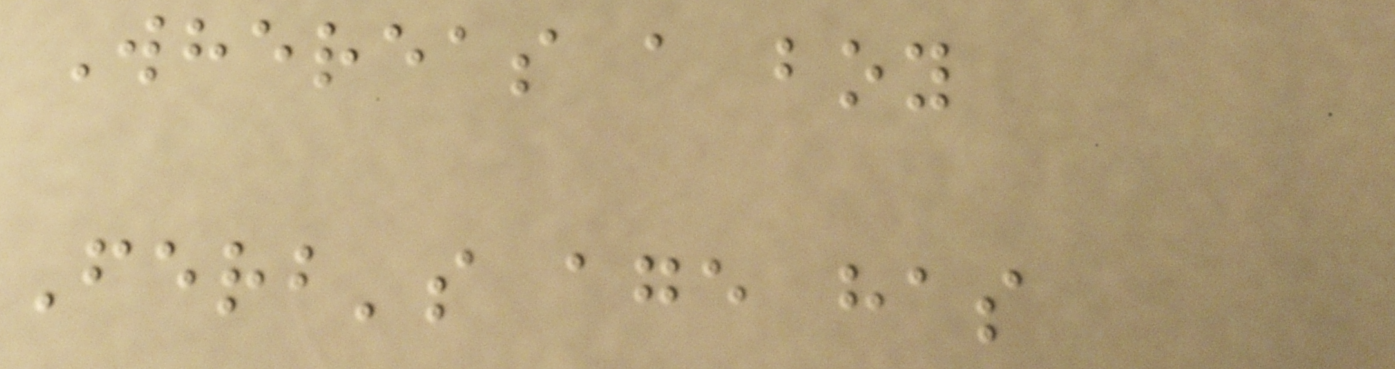Whereas a boy
Ferb's age has
